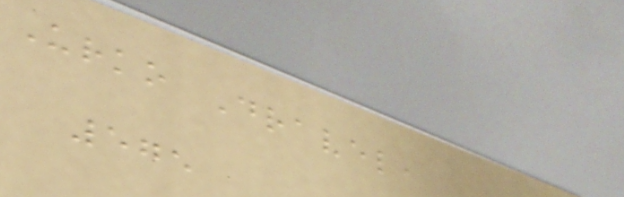Urko Dravel,
575
